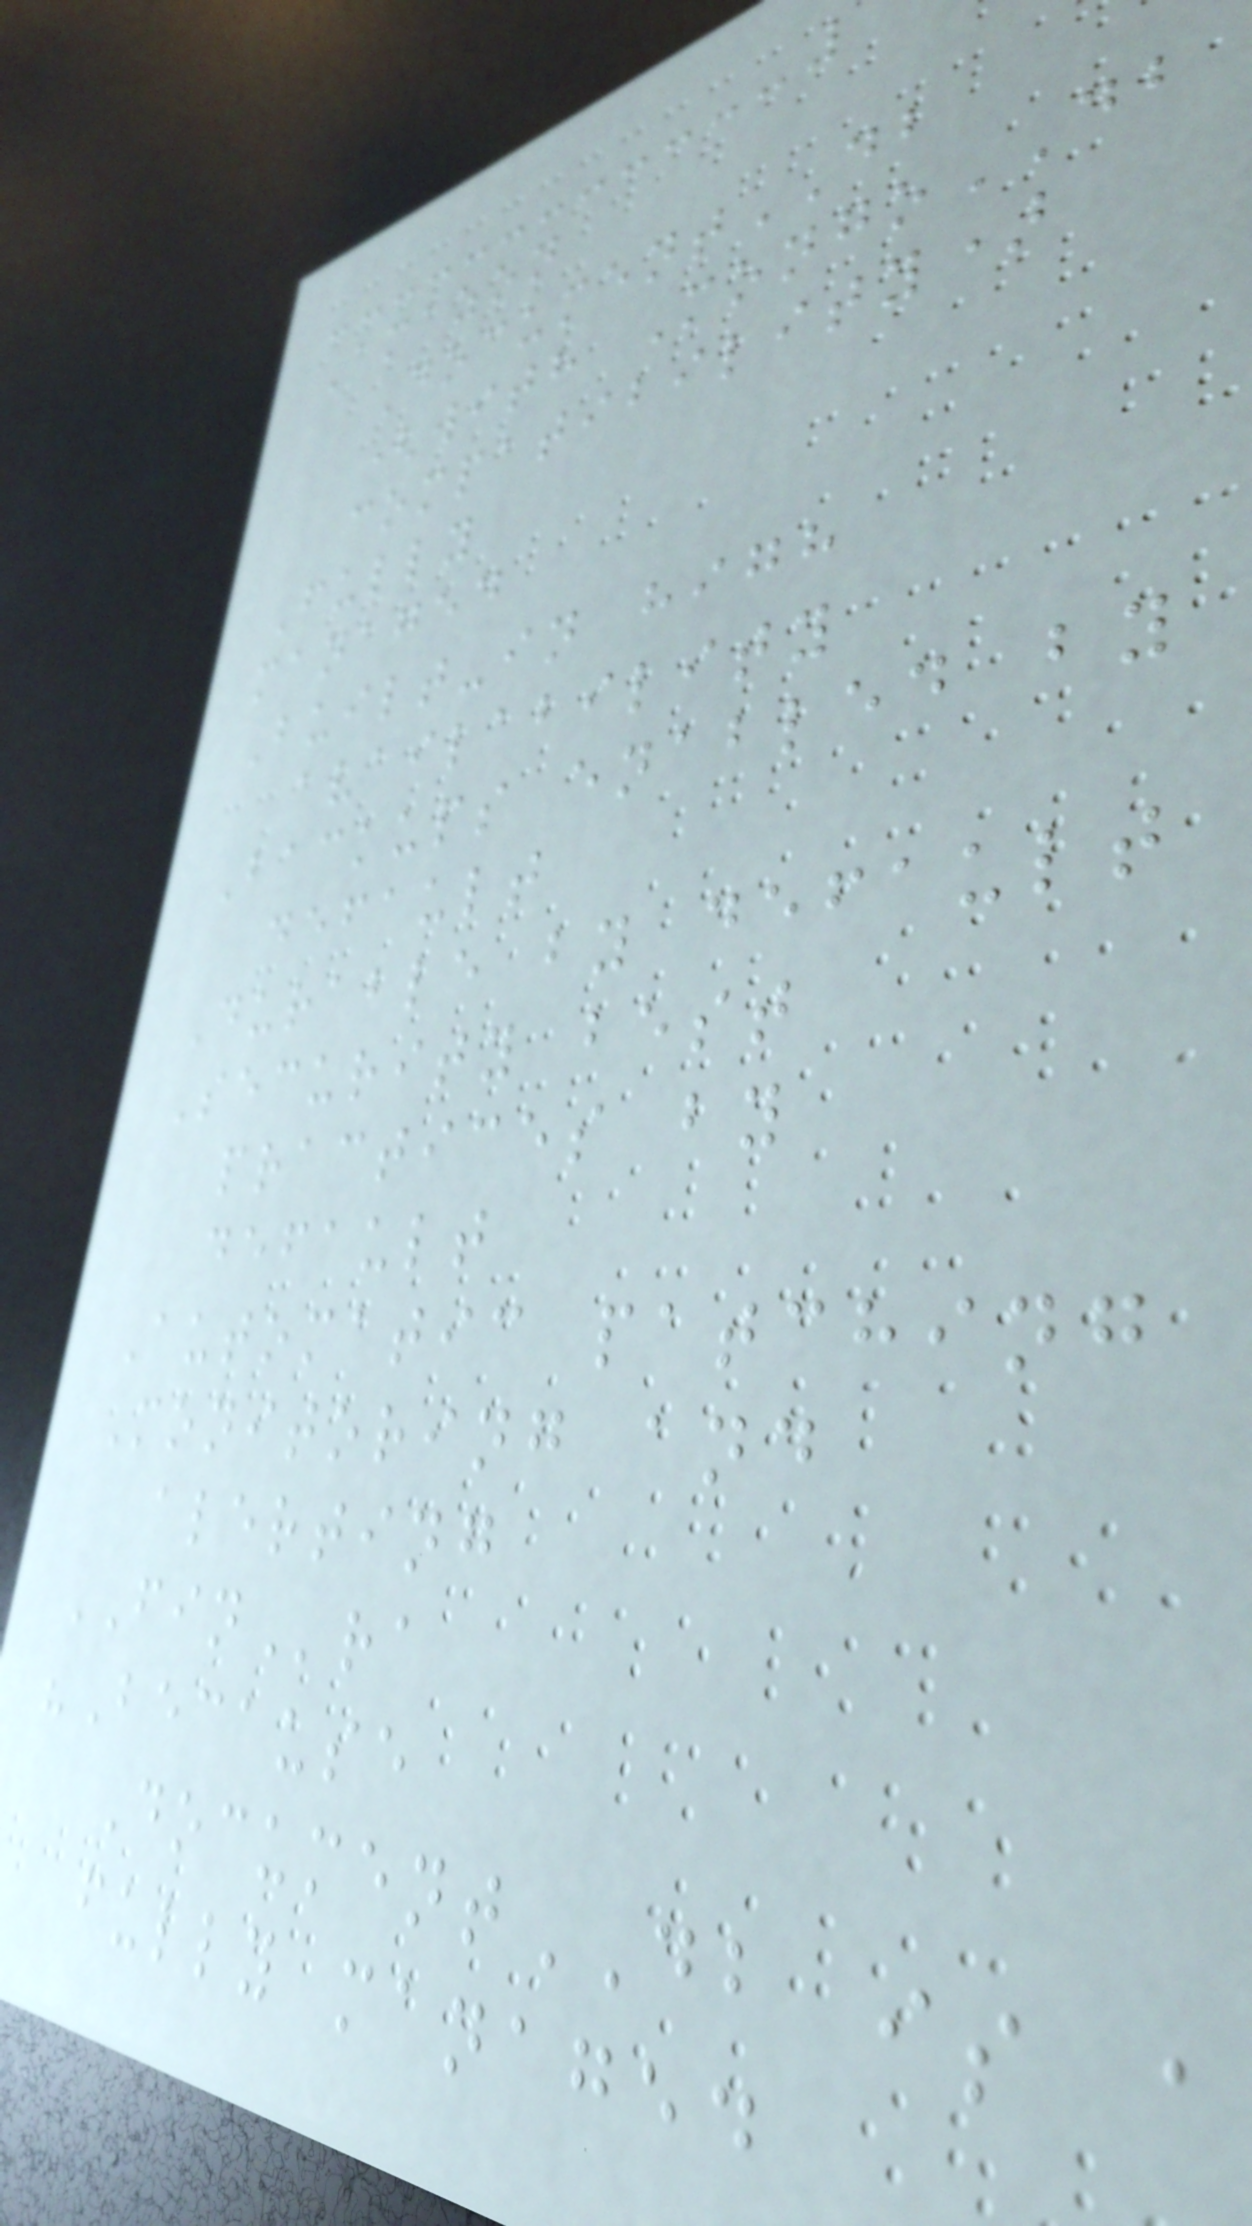Amazon
DocumentDB
(with MongoDB
compatibility)
Fully
managed
Built-in high
availability
Backups enabled by
default
Durable by default
Security best
practices by
default
Automatic patching
Monitoring and
alerting
FINra
"Because
DocumentDB is a
fully managed
